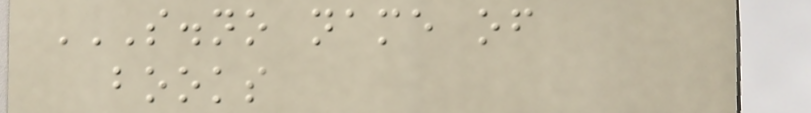S.NO NAME OF
BOOKS
